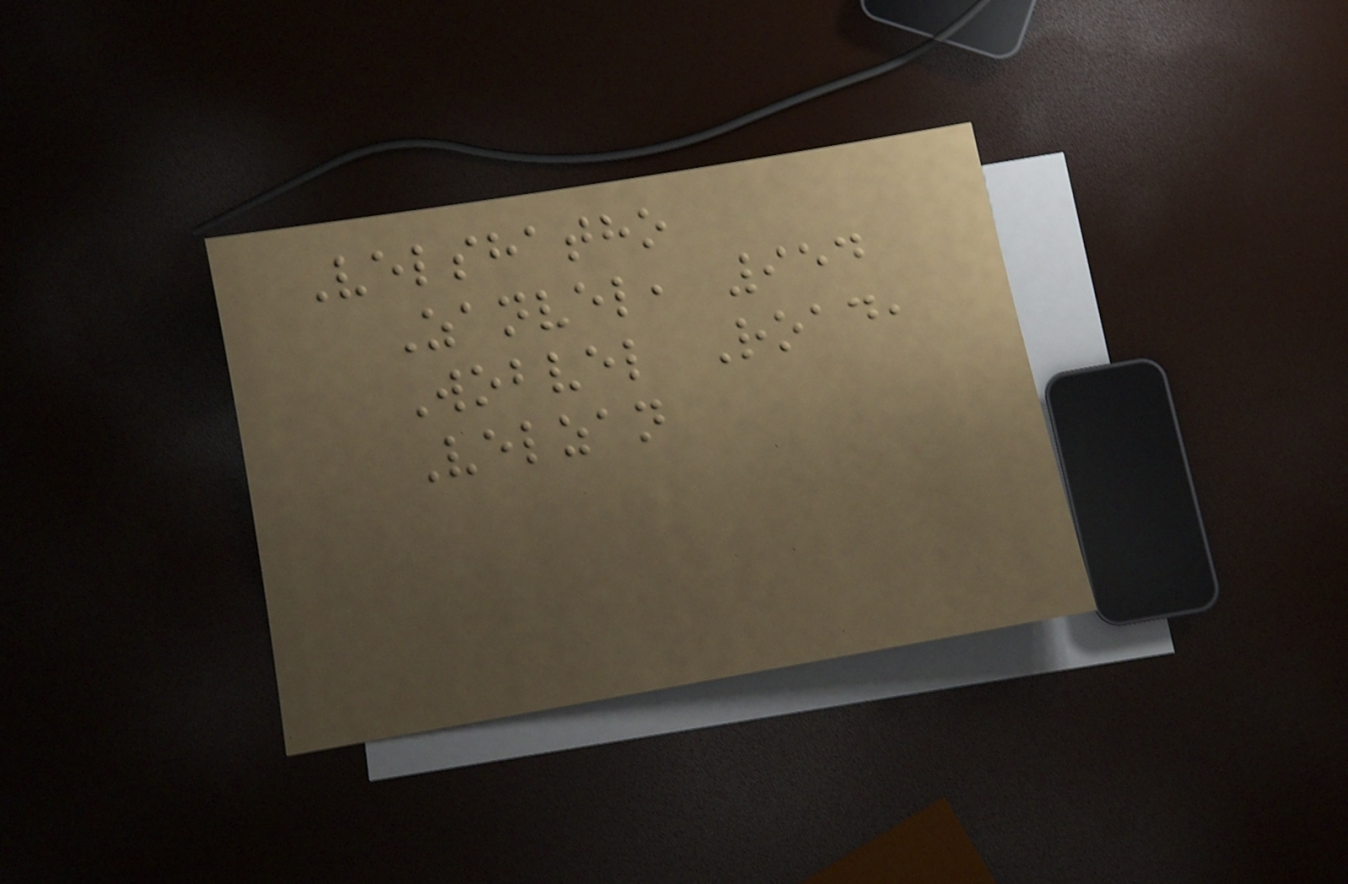Velshatho
Zanvel, 954
Wobvel Road,
Velzan
